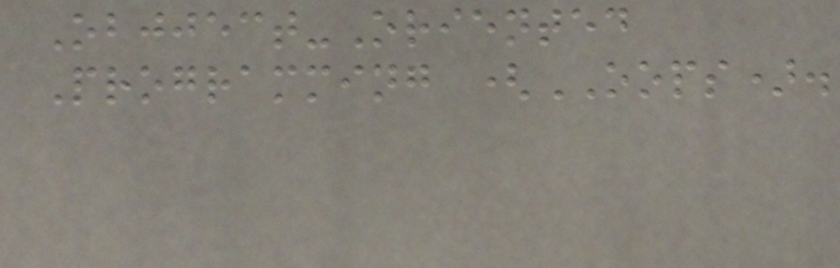Objject-Oriented
Programming (OOPS).
